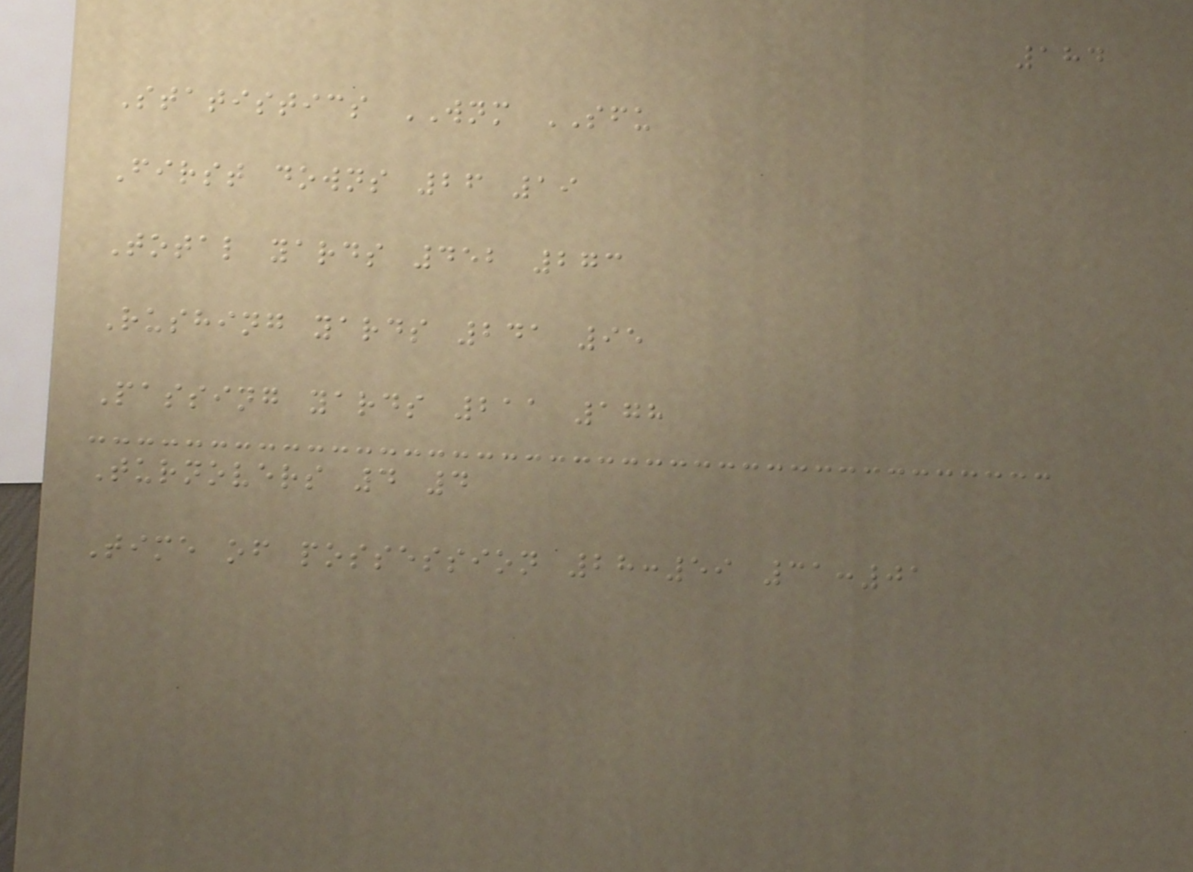184
Statistics WNM SFU
First downs 26 19
Total yards 452 273
Rushing yards 241 95
Passing yards 211 178
Turnovers 4 4
Time of possession 28:59 31:01
